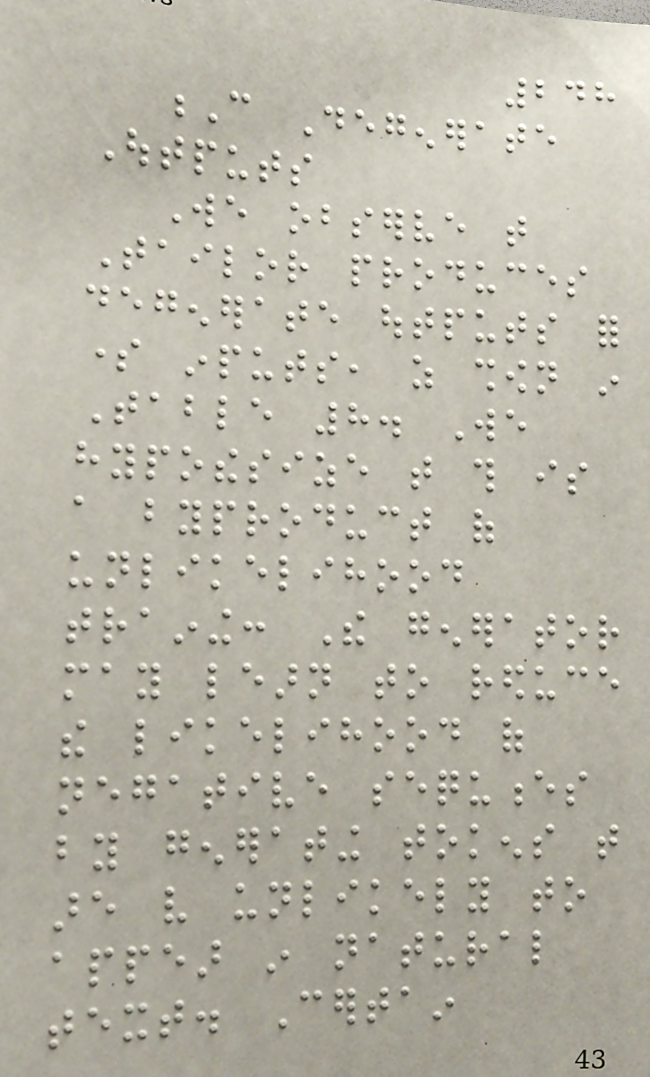248
C Degenerate
Outputs
We observe that
Tailor produces
degenerate outputs for
some inputs, as shown in
Table 8. We
hypothesize that this is
a byproduct of
unlikelihood
training: The generator
may learn to reduce
the likelihood of
negative sequences
by generating tokens that
are very unlikely to
appear in natural
text. Certain
